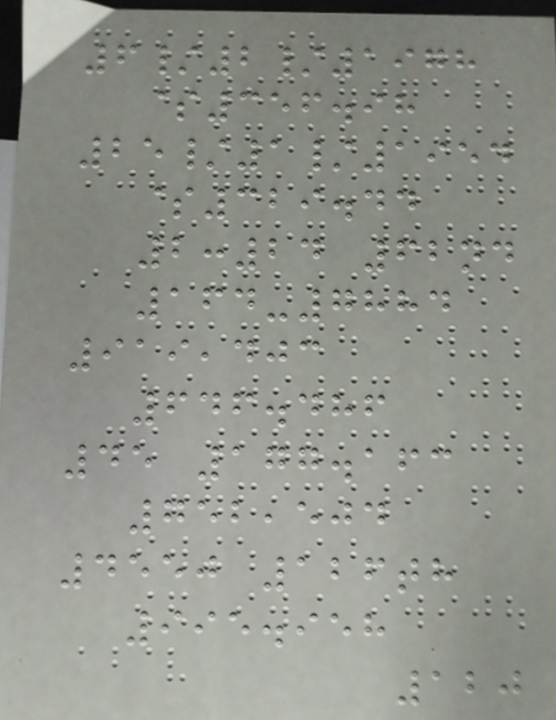6/2/1978
$356.98
25/1/1954
$329.44
2:24 62nd
164-7884
919,403
646.486
45 177.163
752,504
4550 126th
995.958
120
